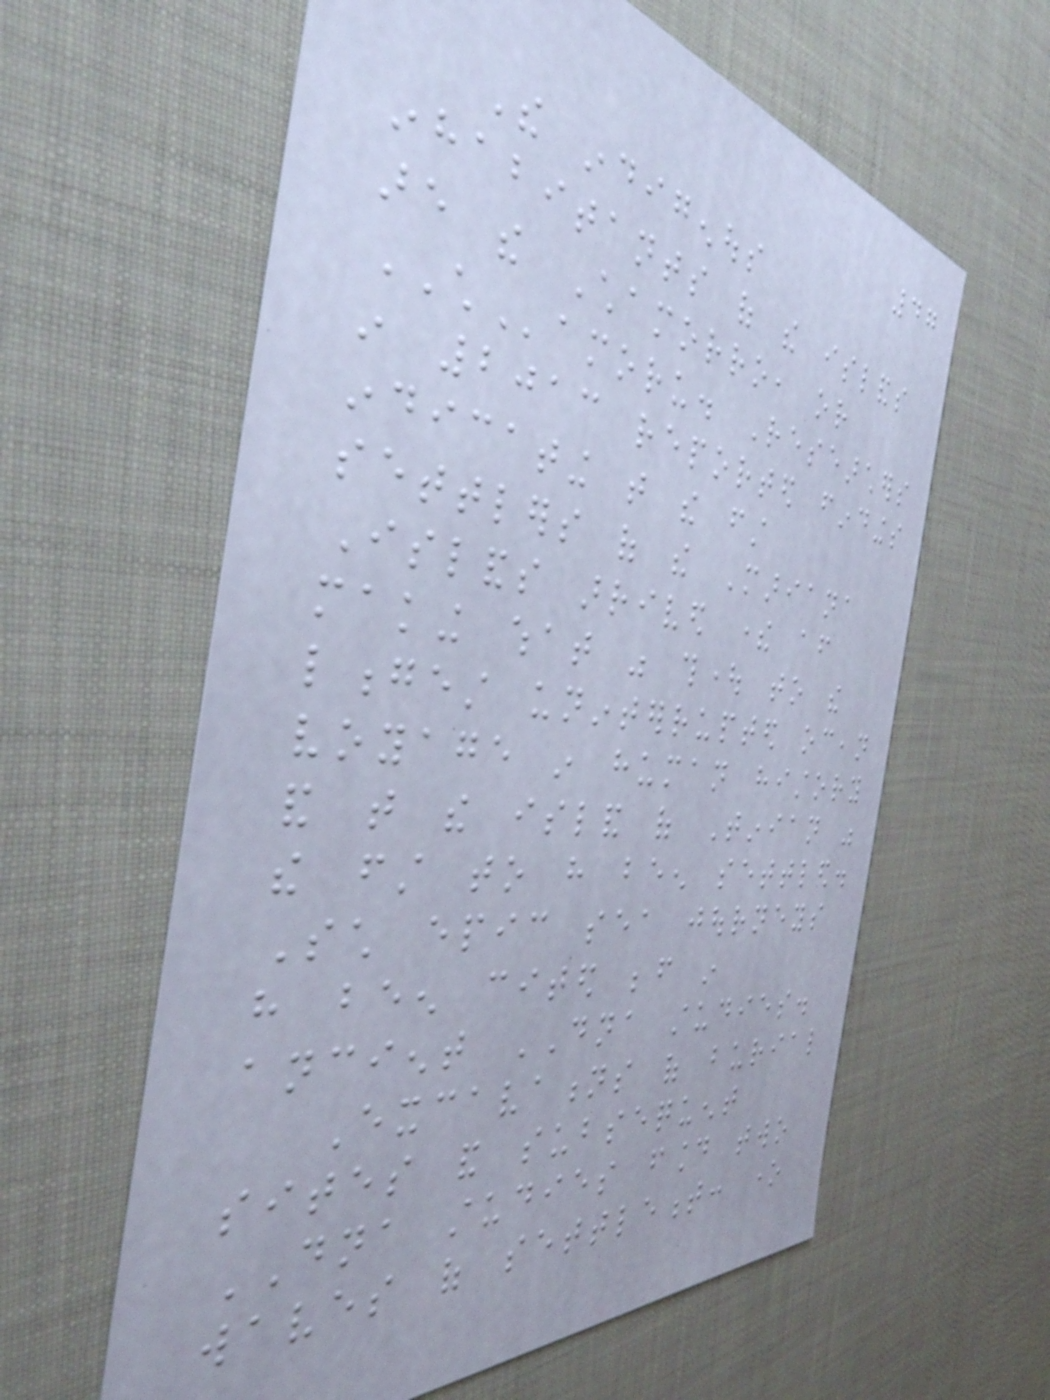47
The indigenous
inhabitants of the islands
are the Chamorro, or
CHamoru. Researchers
in 2013 reported findings
indicating that the first
settlers of the Mariana
Islands arrived there after
making what was thought to the
longest uninterrupted ocean
voyage in human history
and that the island of Tinian was
the first to have been settled.
Such epic sea journeys
have been cited before in
ancient DNA studies.
Excavations of burial
sites and subsequent
DNA studies found two
waves of settlement: one
